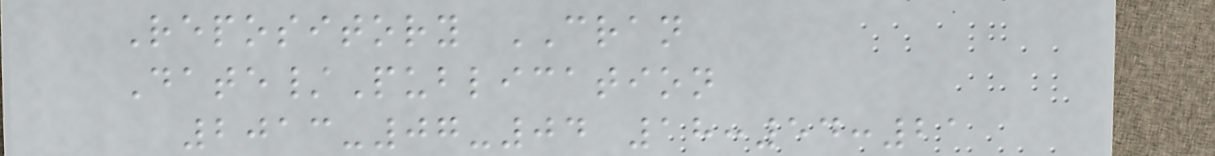Repository CRAN
Date/Publication
2013-07-04 18:54:21
